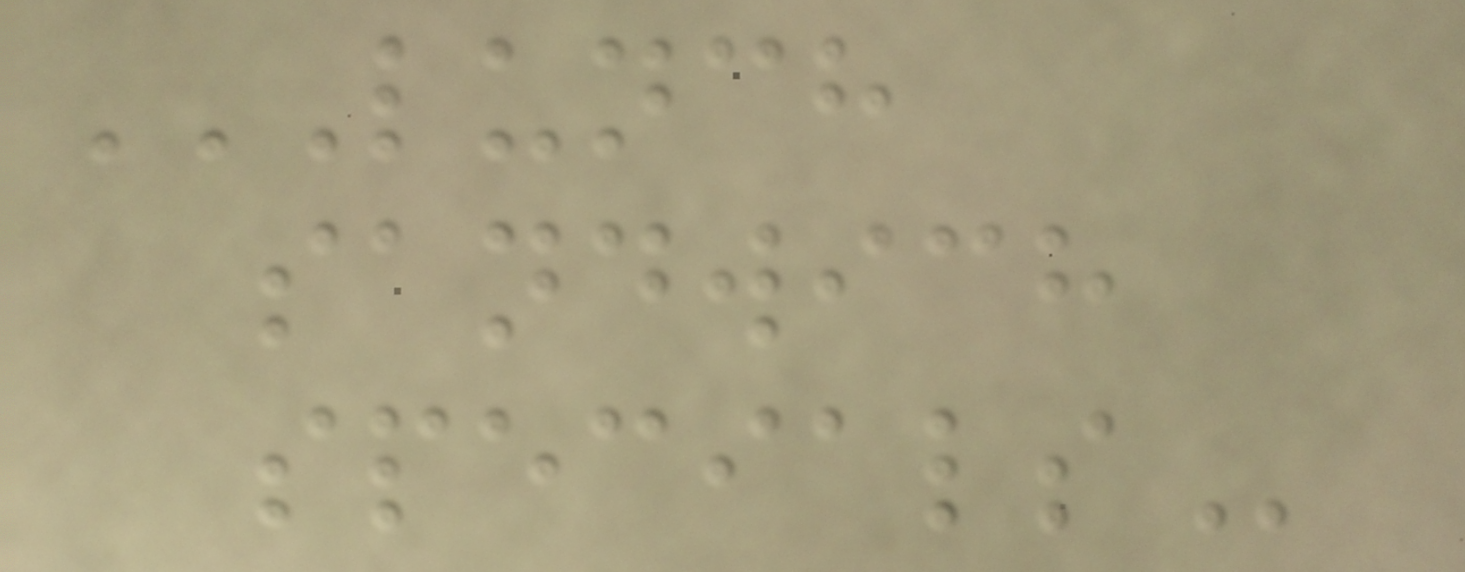LUNCH
SANDWICH
SPECIALS
